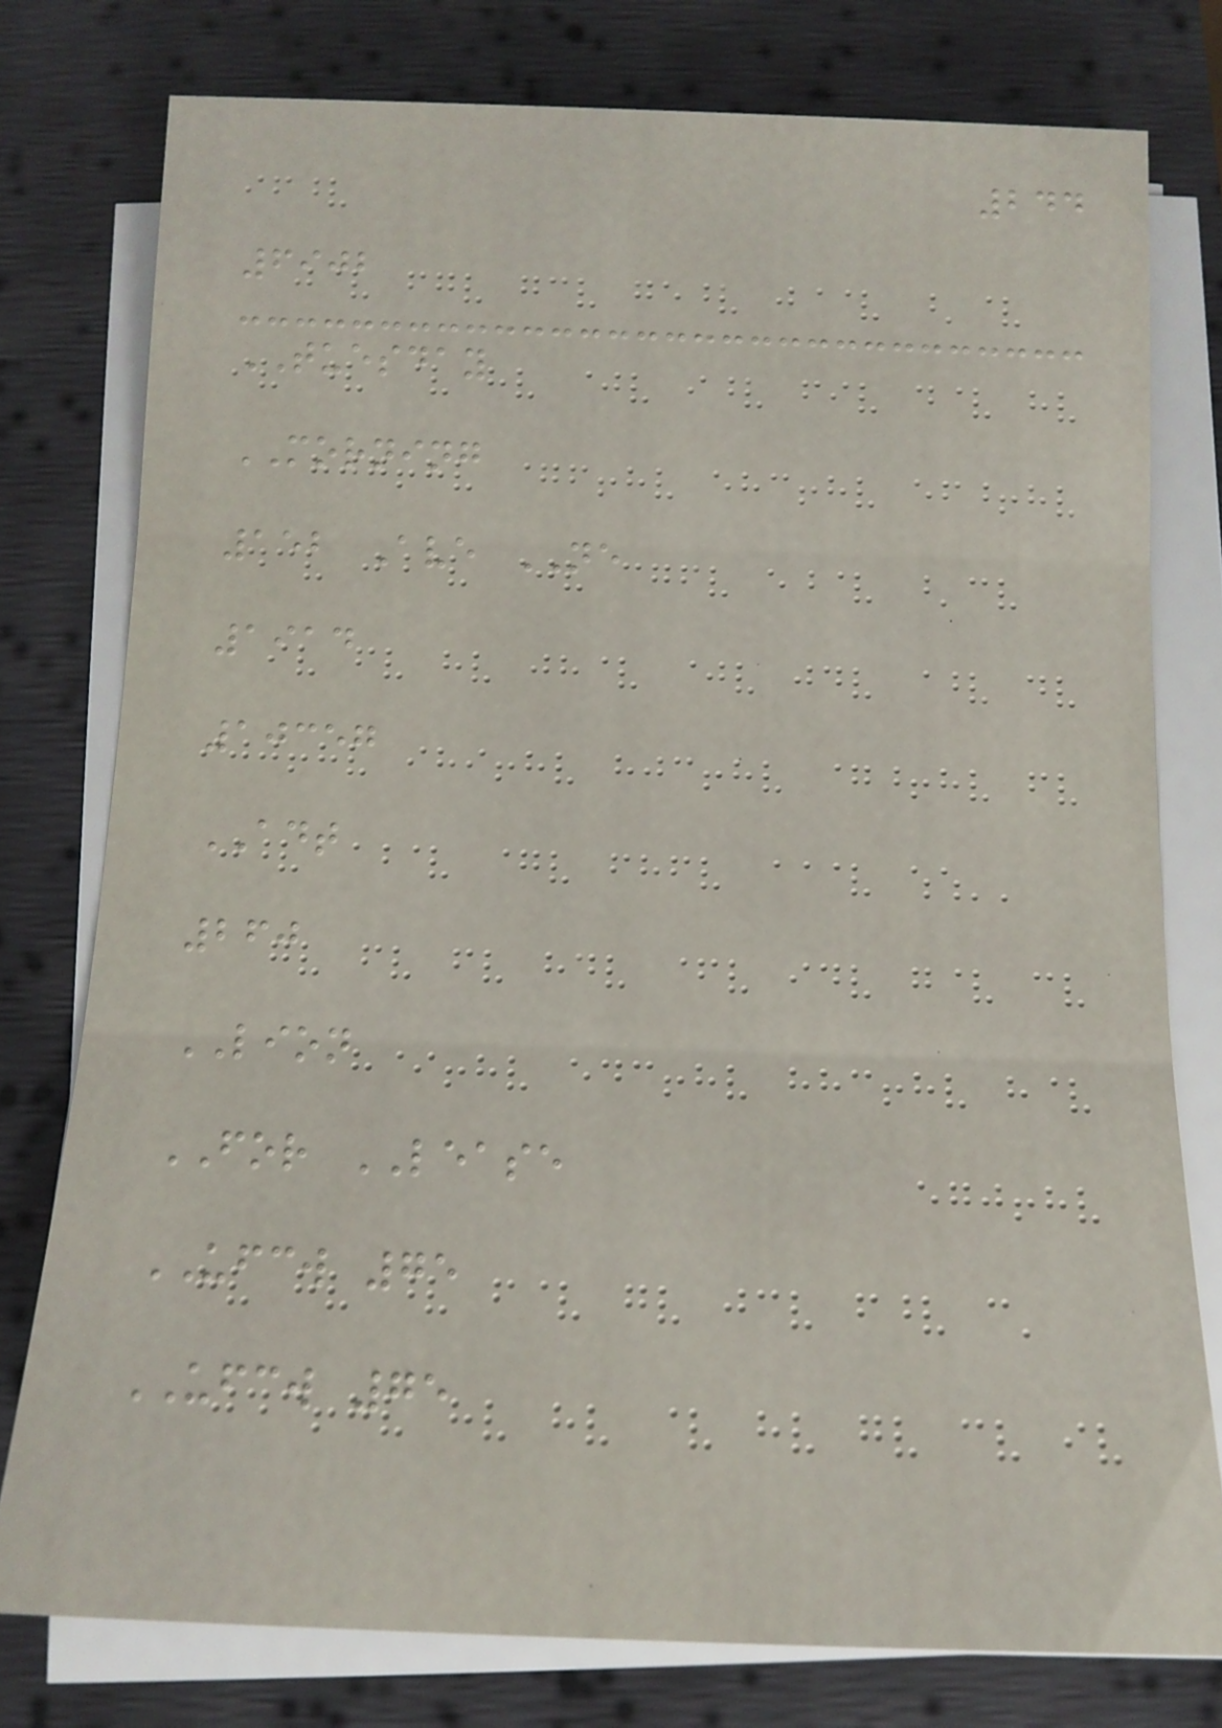244
6902
TUESDAY
MORNING
152 Ave NE
1914
10357
ADT
260
LION
FOR LEASE
UFCW 75
UFCW 75
